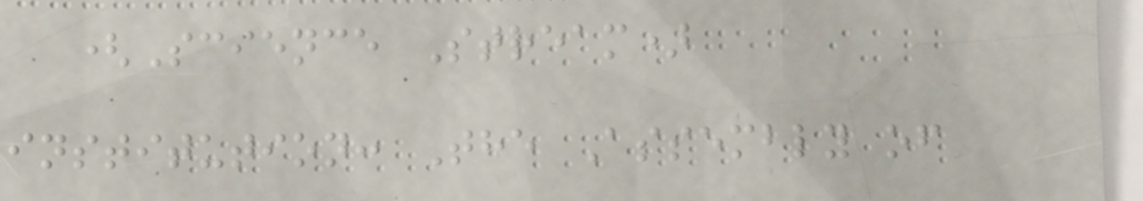(Science Stream)
institution: The Assembly of
